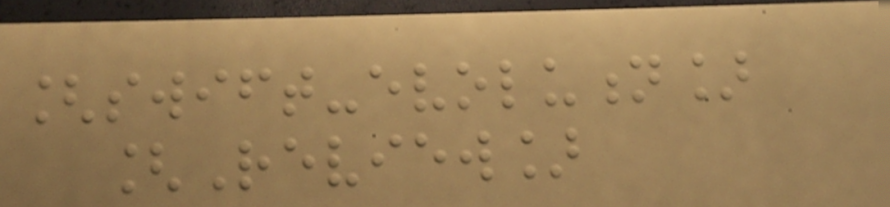[swift-evolution]
[Review]
